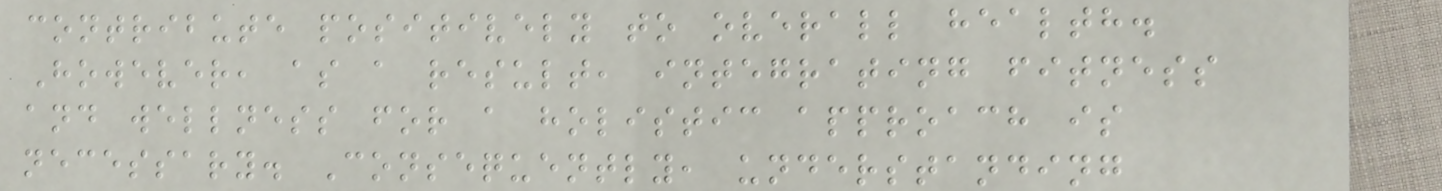contribute positively to overall health.
However, as a result, integrating fitness
and wellness for a holistic approach is
necessary. Consequently, understanding
